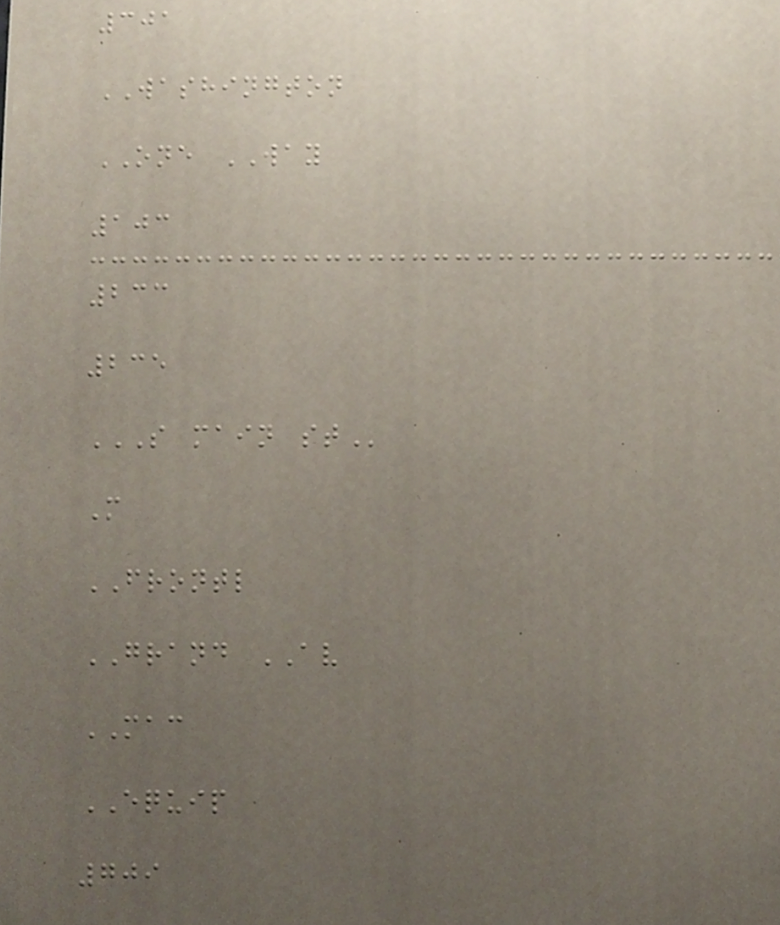301
WASHINGTON
ONE WAY
103
233
235
S MAIN ST
M
FRONTL
GRAND AV
MAC
EQUIP
709
